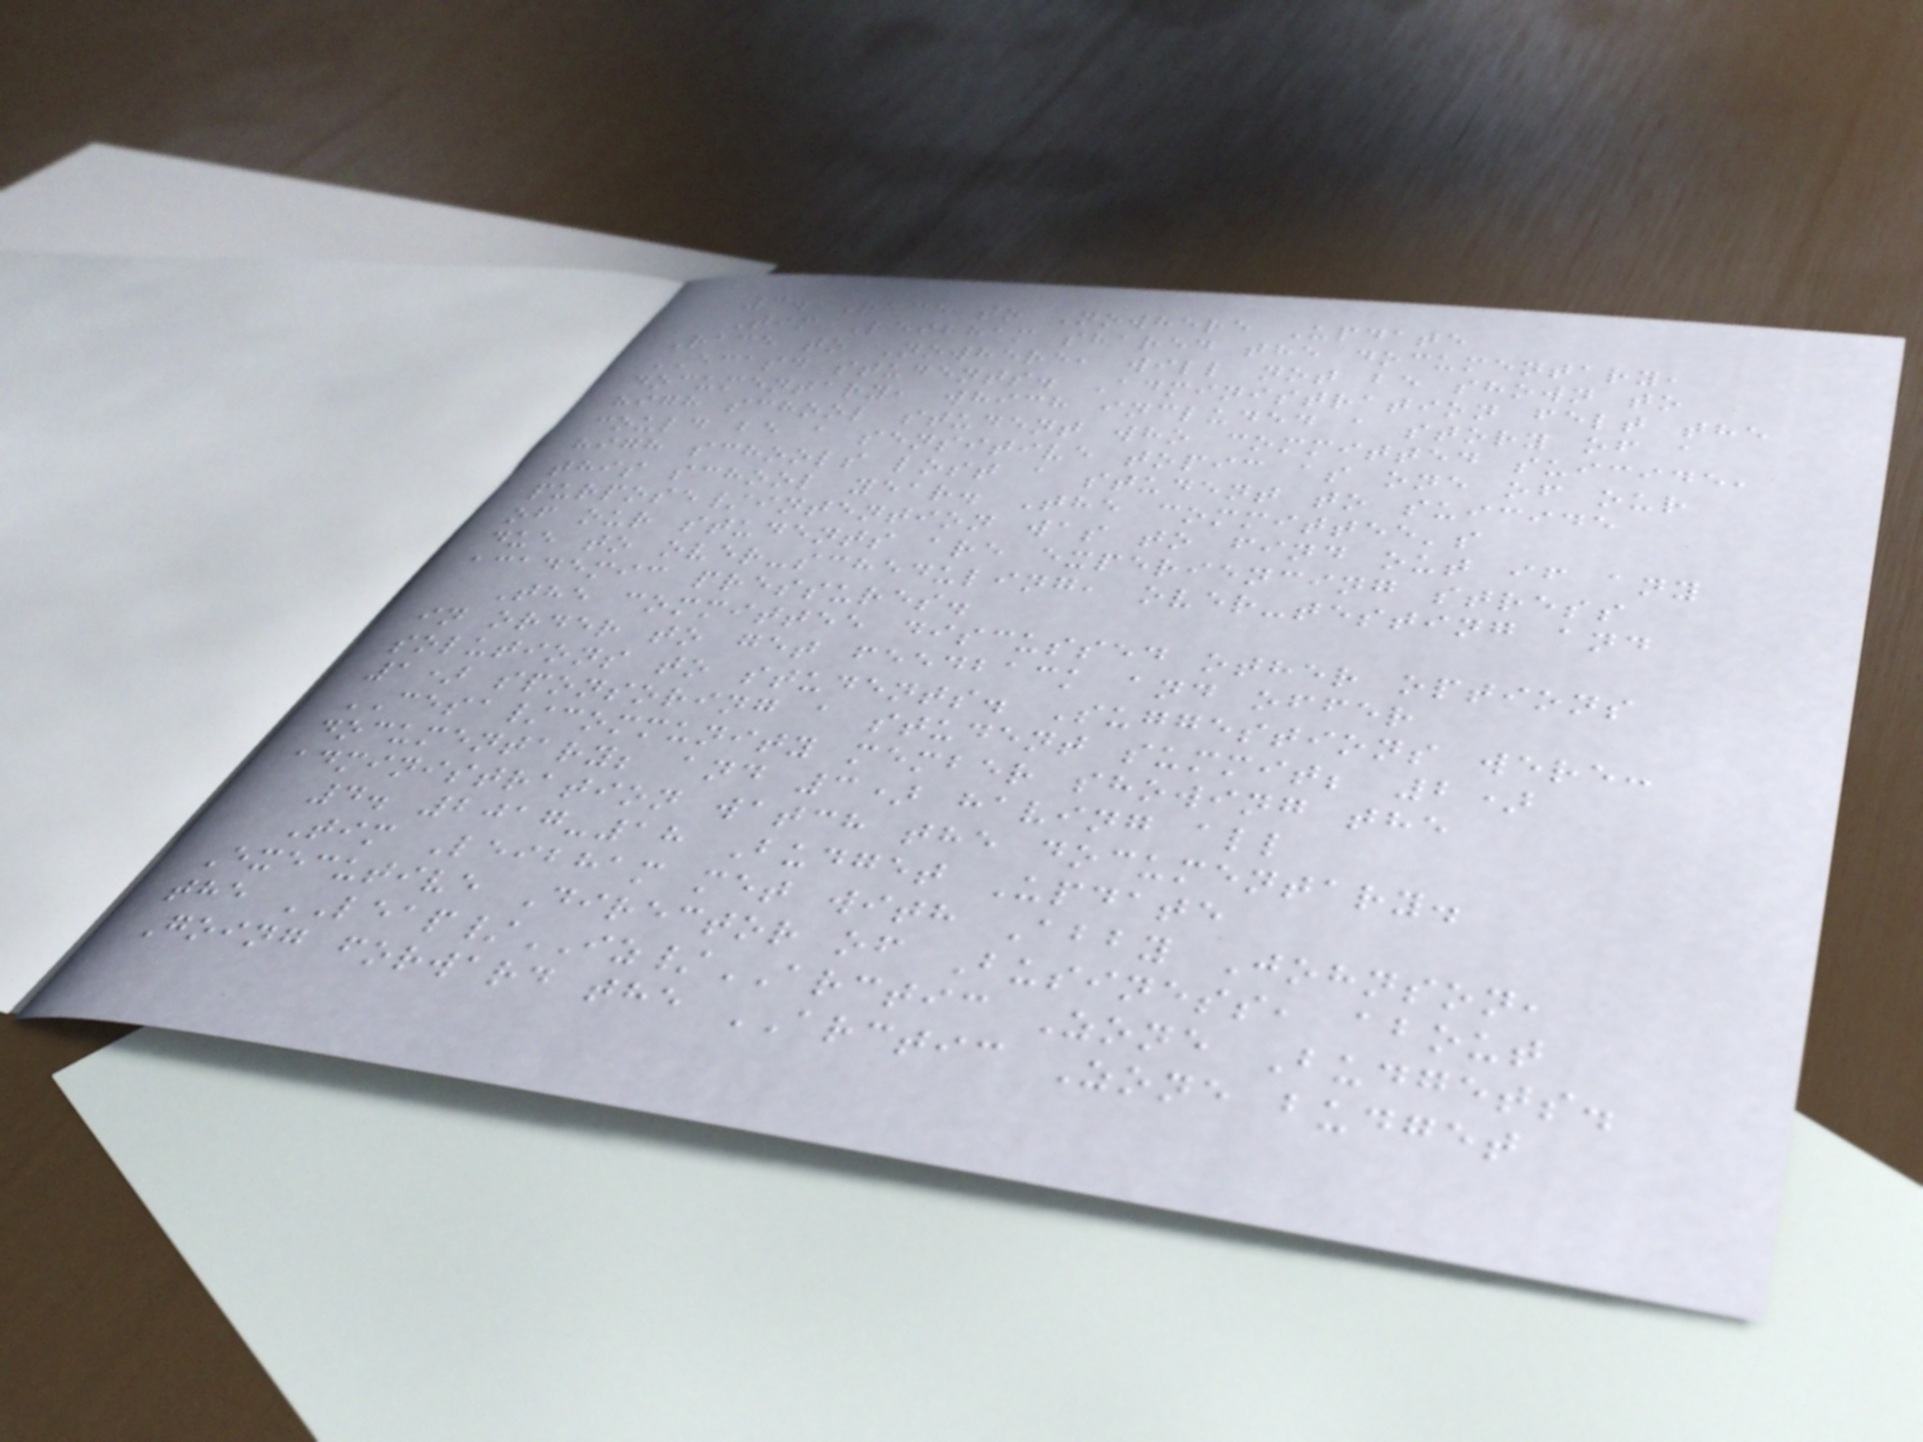3. Race to Nowhere Update
Tim Leibham shared the documentary,
Race to Nowhere, will not be shown to
ECASD students. Administration felt the
documentary, which included a story of a
high school student who committed suicide,
could be a sensitive topic as one of our
high schools lost a student to suicide
this school year. The committee's
purpose/intention was to find out if any
of our students are experiencing stress
due to over-scheduling, over-testing and
academic pressures.
The committee discussed other options
in order to get feedback and offer
solutions to students. Suggestions were:
1) sponsoring a student summit; 2)
CESA/community member showing the
documentary; and 3) having all
administration watch the documentary.
4. 2017-18 Budget Update
Tim Leibham met with Abby Johnson,
Executive Director of Business, about
the LEAP/IZ/ARCTIC Zone Budgets.
Going forward the ARCTIC Zone budget
